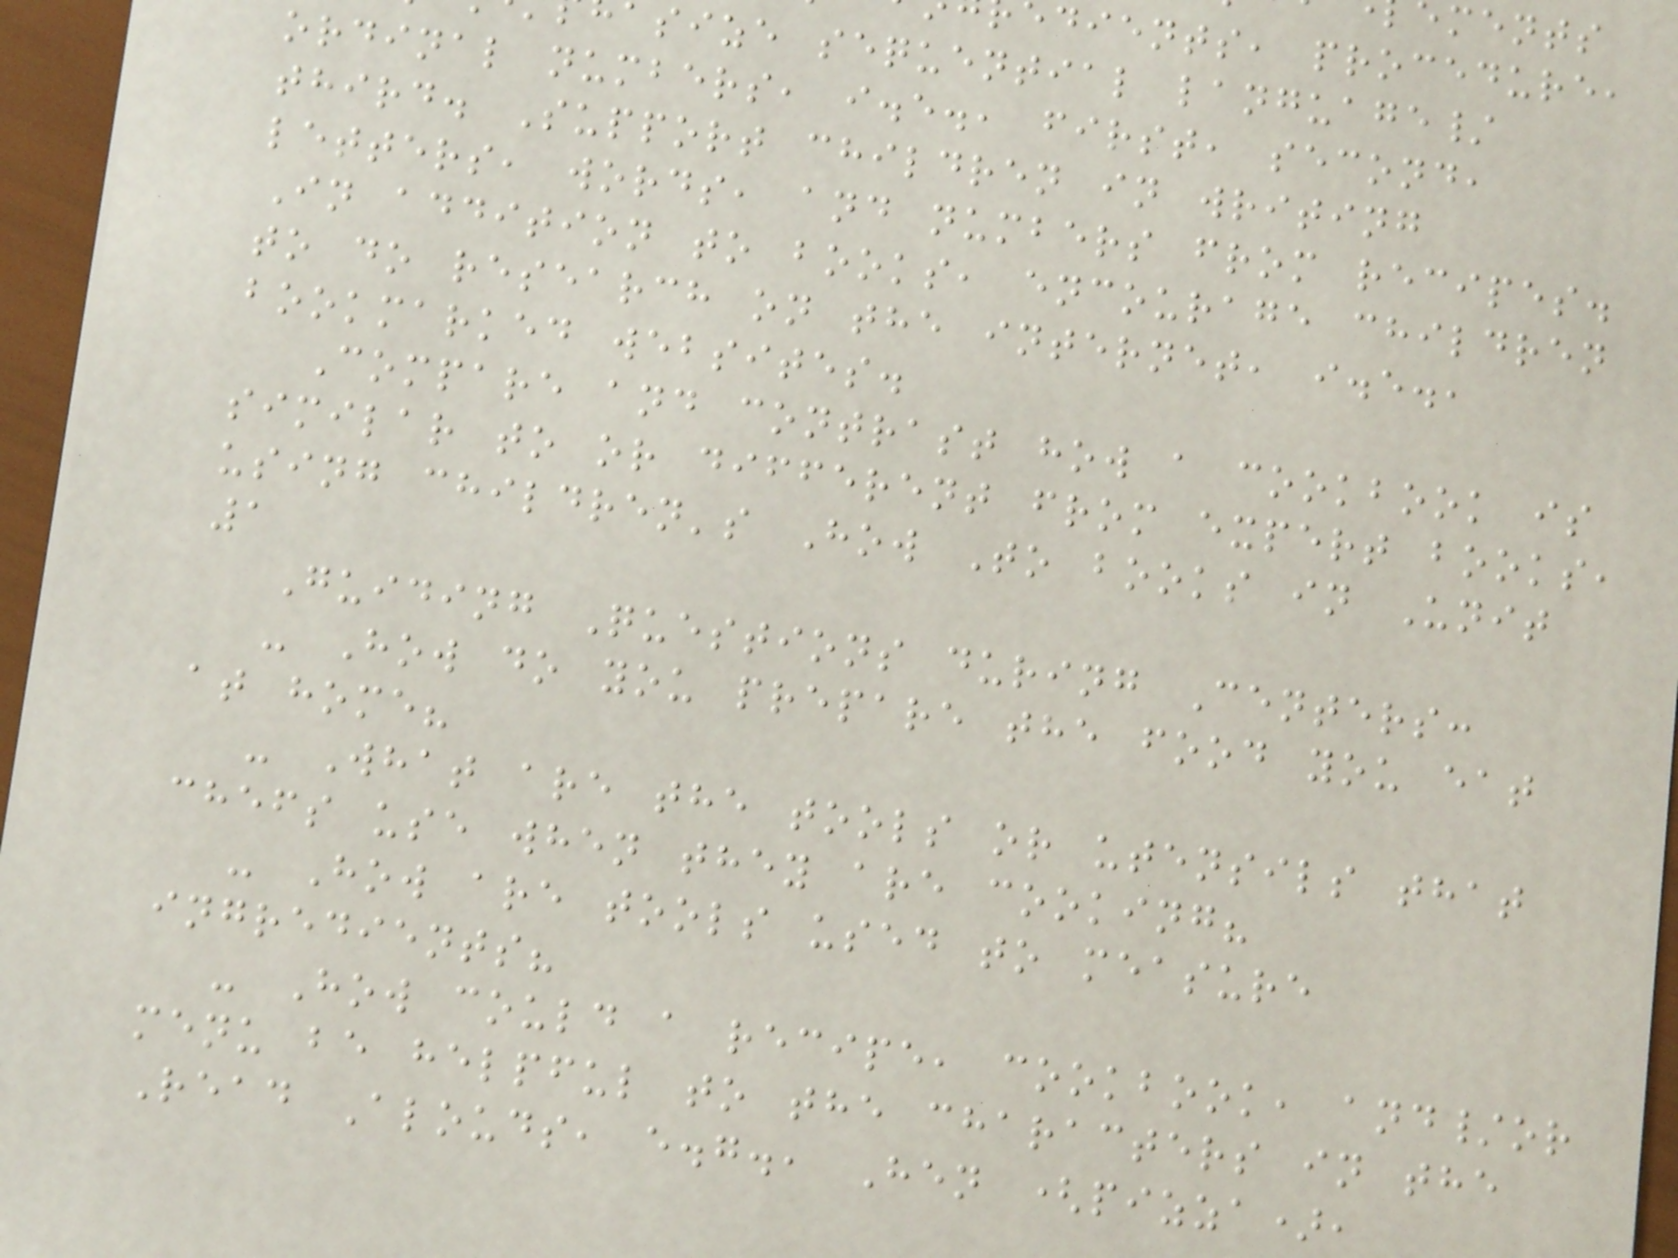dients, procedure,
size sequential language/
ordinal numbers, i.e., first, second,
third. Support children in writing
letters, words, and numbers from recipes.
In addition to books, encourage children
to do research on the internet, i.e.,
bookmarked websites.
Compare and contrast how a cookbook is
similar to or different from expert books,
using children's How To books in Unit
1
Guiding Questions during Centers:
- How do you prepare the food you eat
at home?
- What are the tools or utensils that
chefs use when they are cooking?
- How are tools used to measure
ingredients?
- How could a recipe, cookbook, and/or
menu be helpful to the characters in the
Read Alouds, e.g., Hen (pizza),
